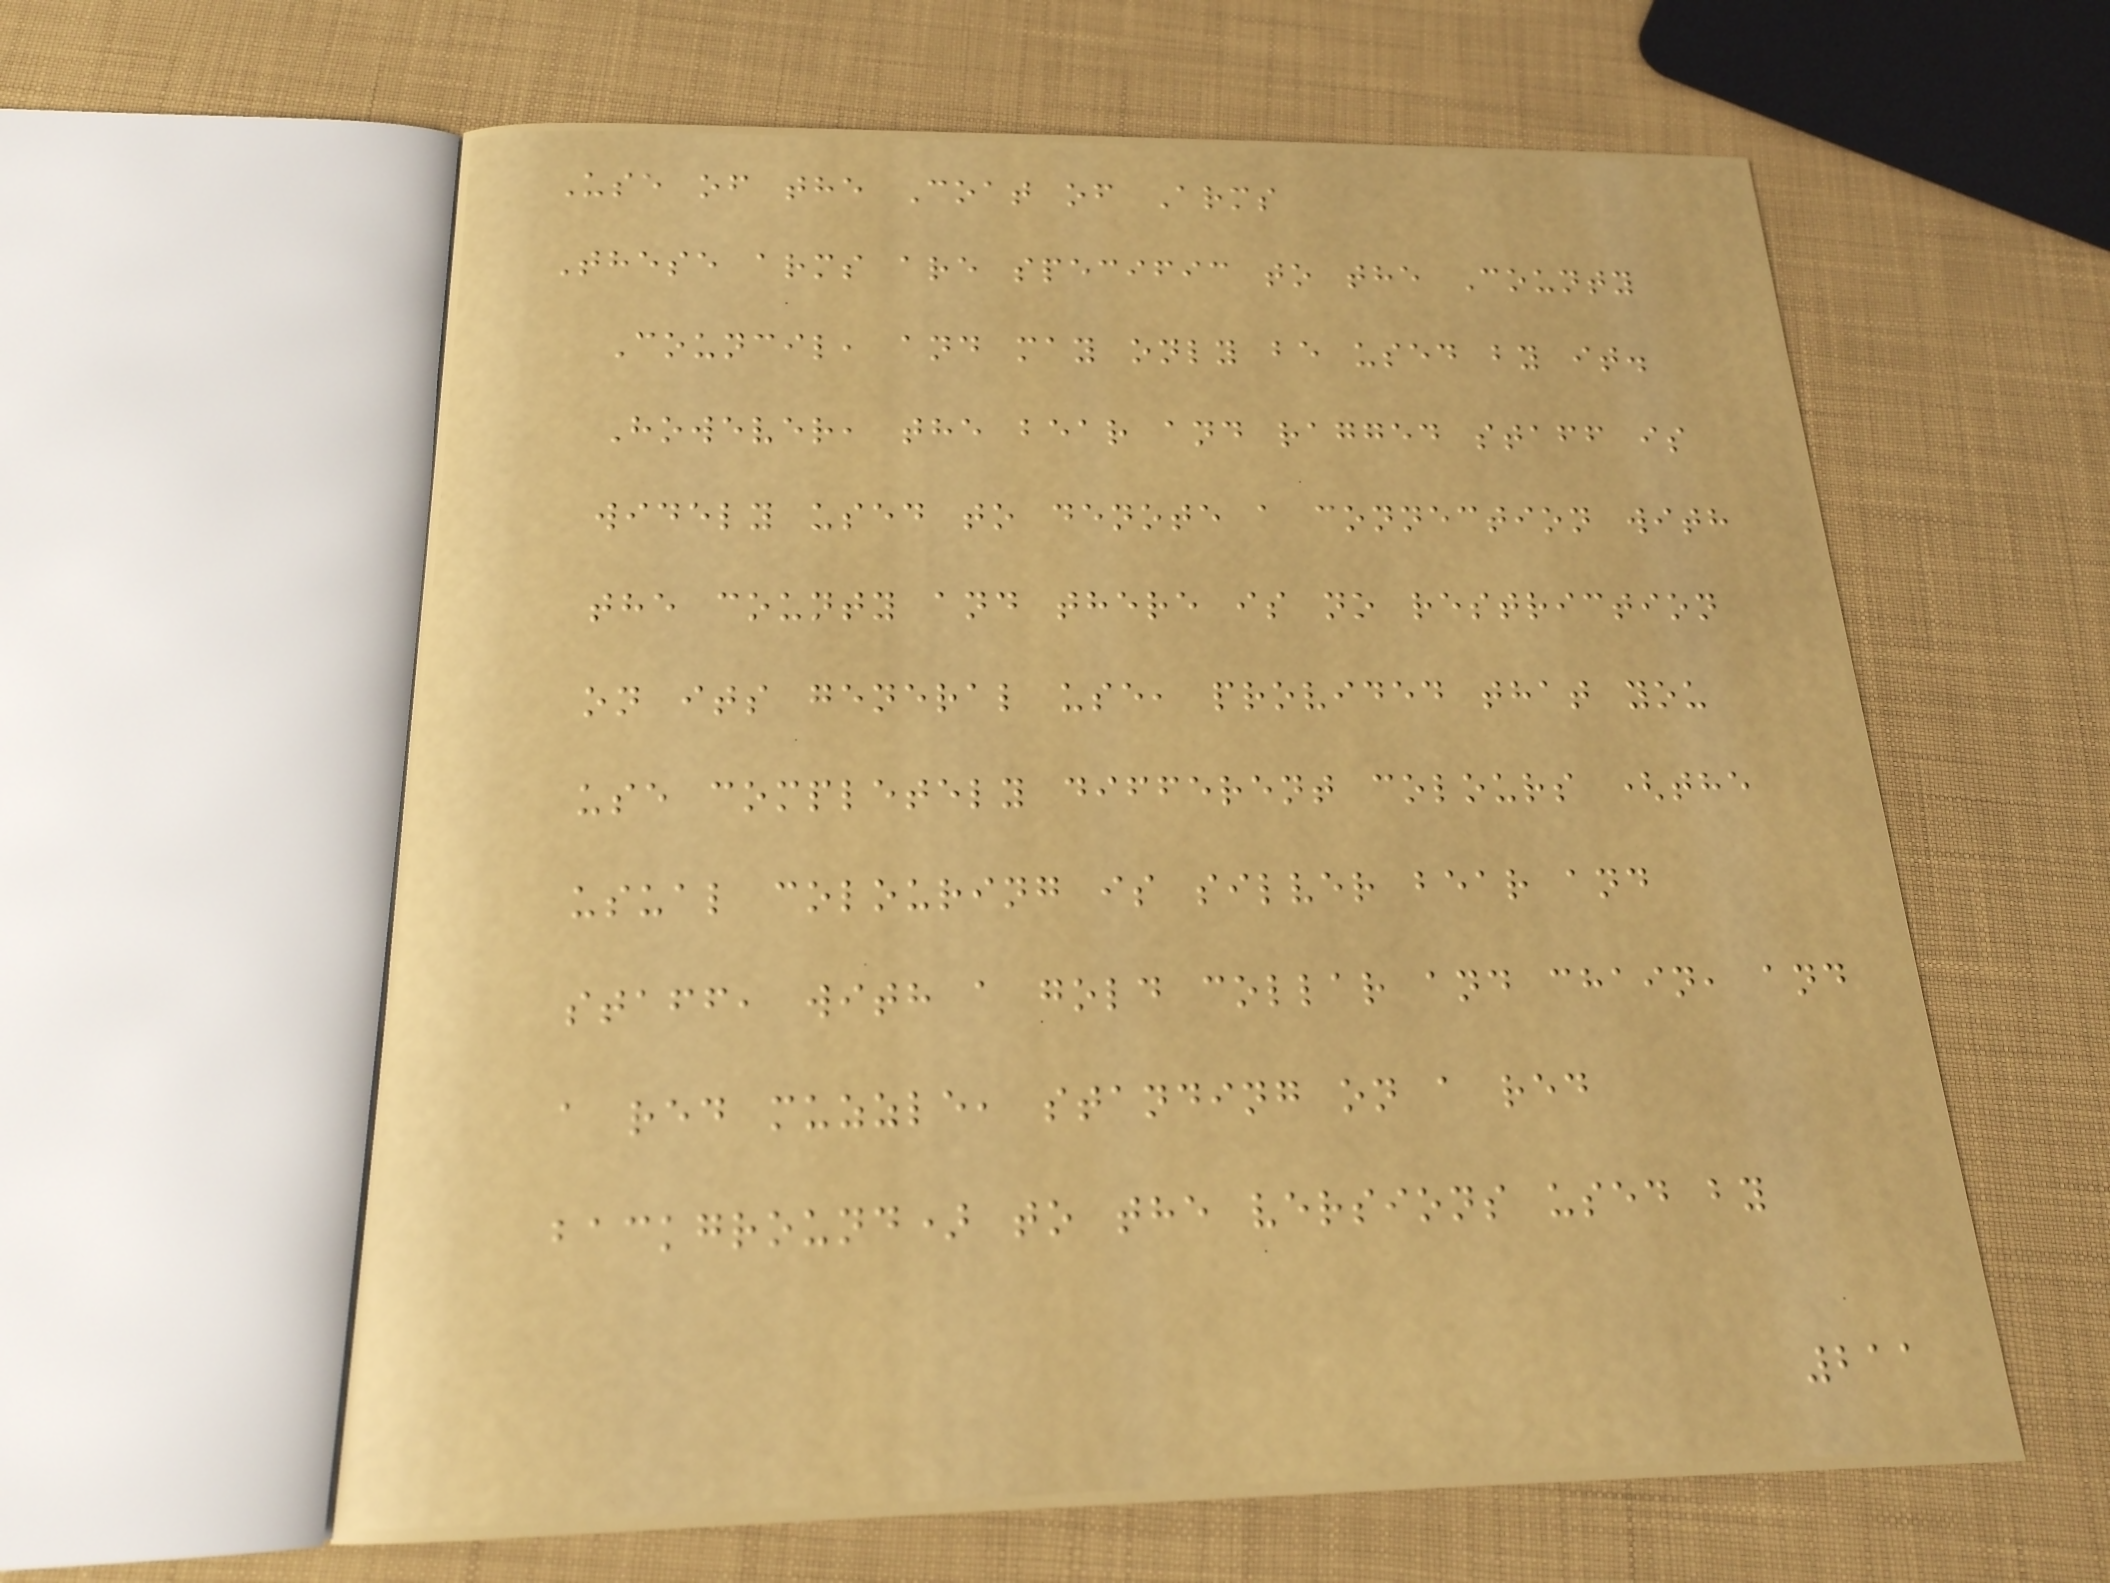Use of the Coat of Arms
These arms are specific to the County
Council, and may only be used by it.
However, the bear and ragged staff is
widely used to denote a connection with
the county and there is no restriction
on its general use, provided that you
use completely different colours (the
usual colouring is silver bear and
staff, with a gold collar and chain, and
a red muzzle, standing on a red
background) to the versions used by
211
